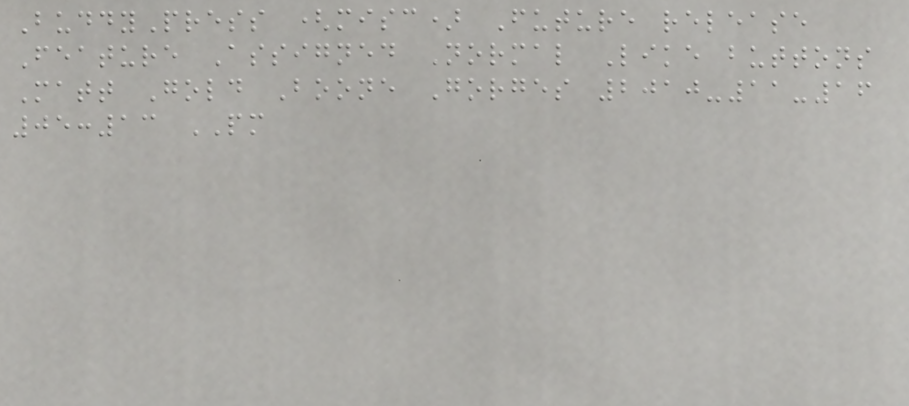BuddyPress (misc) Future release
Feature Assigned Normal Like buttons
Matt Gold Boone Gorges 2010-11-16
05:13 PM
